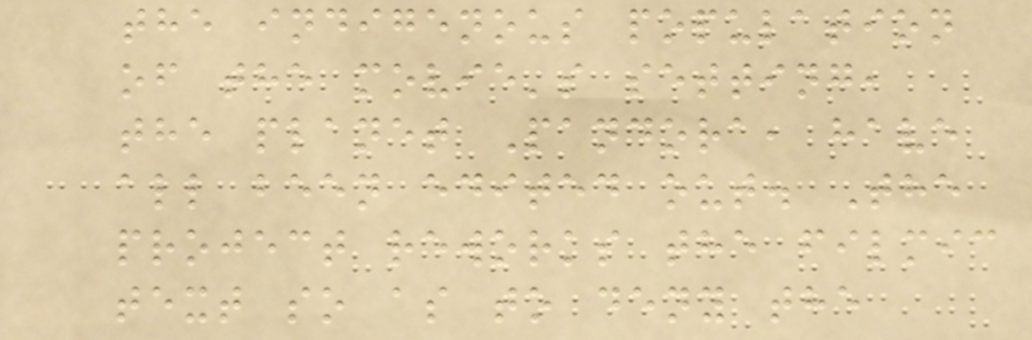the indigenous population
of the movie's setting,
the planet Pandora, have
all been edited out. The
project reworks the filmic
text so as to deny the
